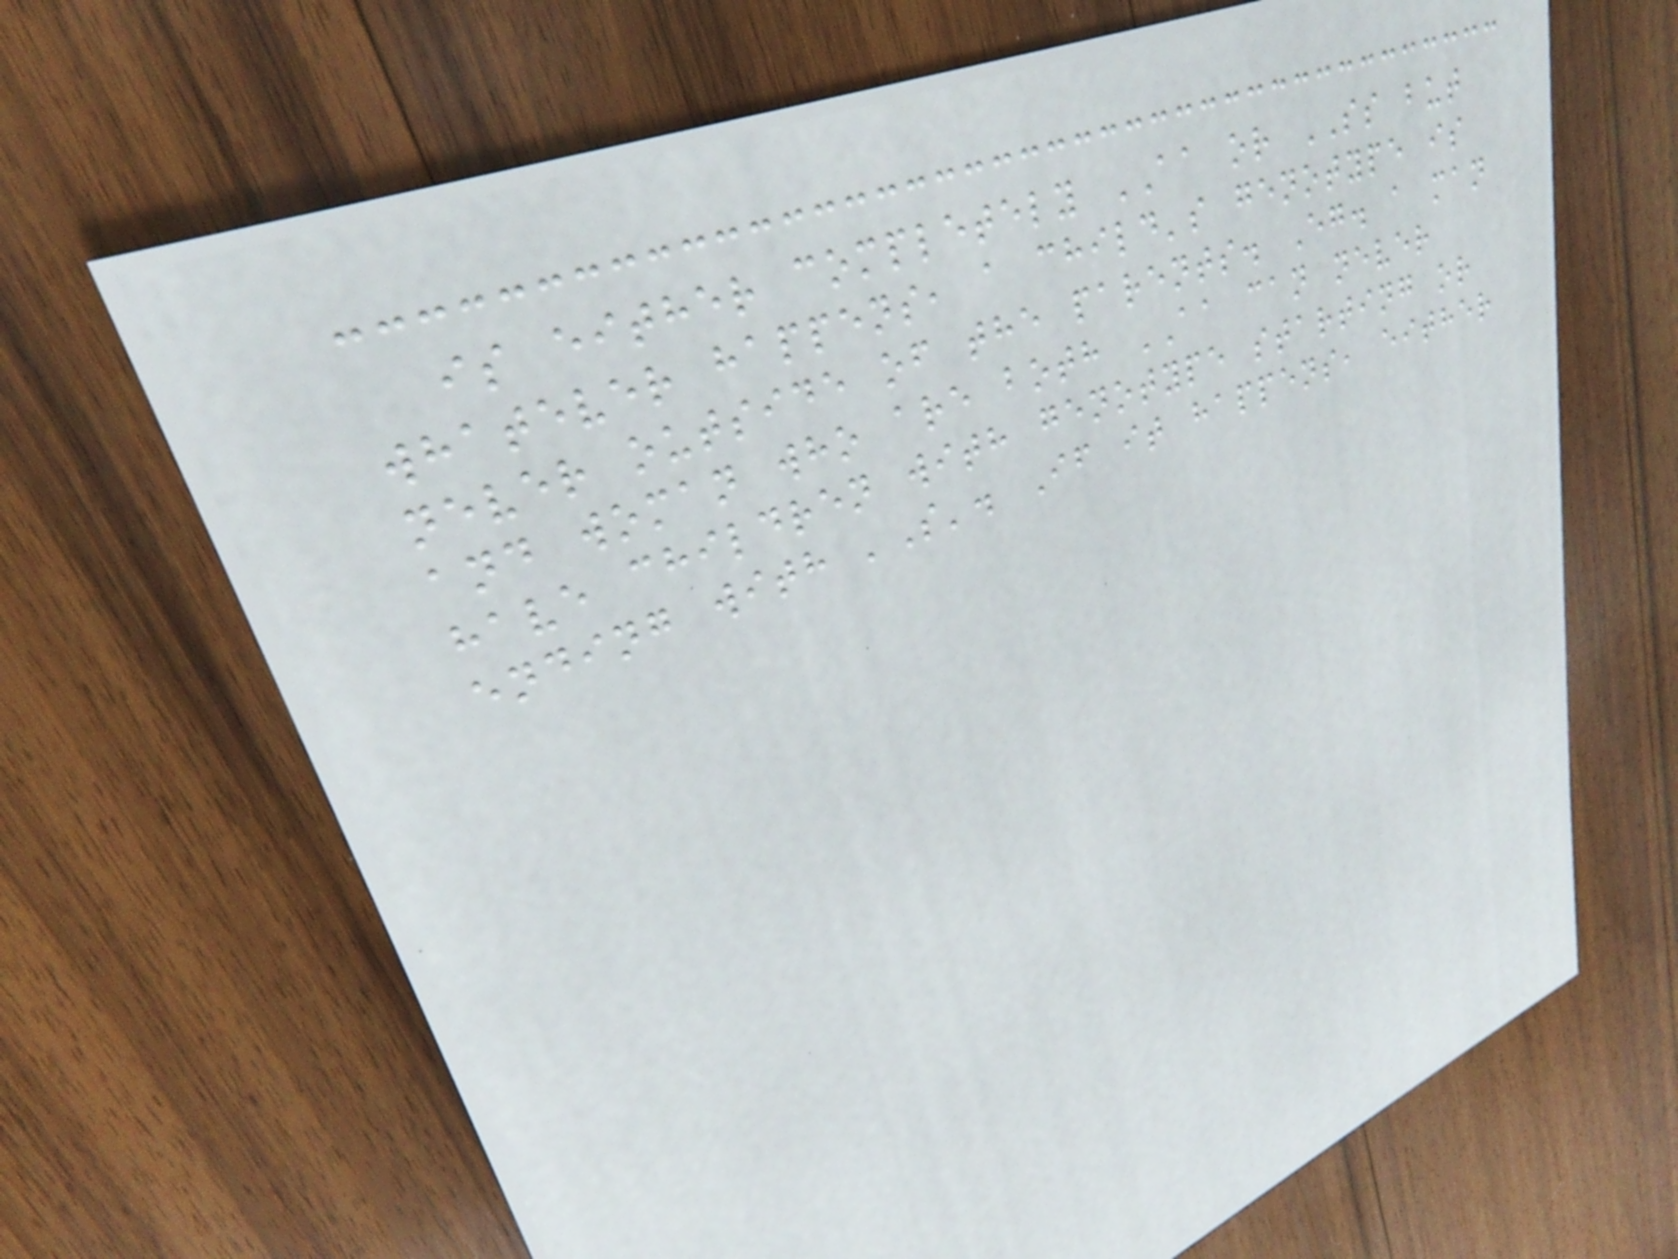is either completely AA or SS but
whatever happens, a child's genotype is
never outside of the parents. Eg. a man
and woman who are both AA can never
have children with genotype starting or
ending with 'S'. If it happens, either
